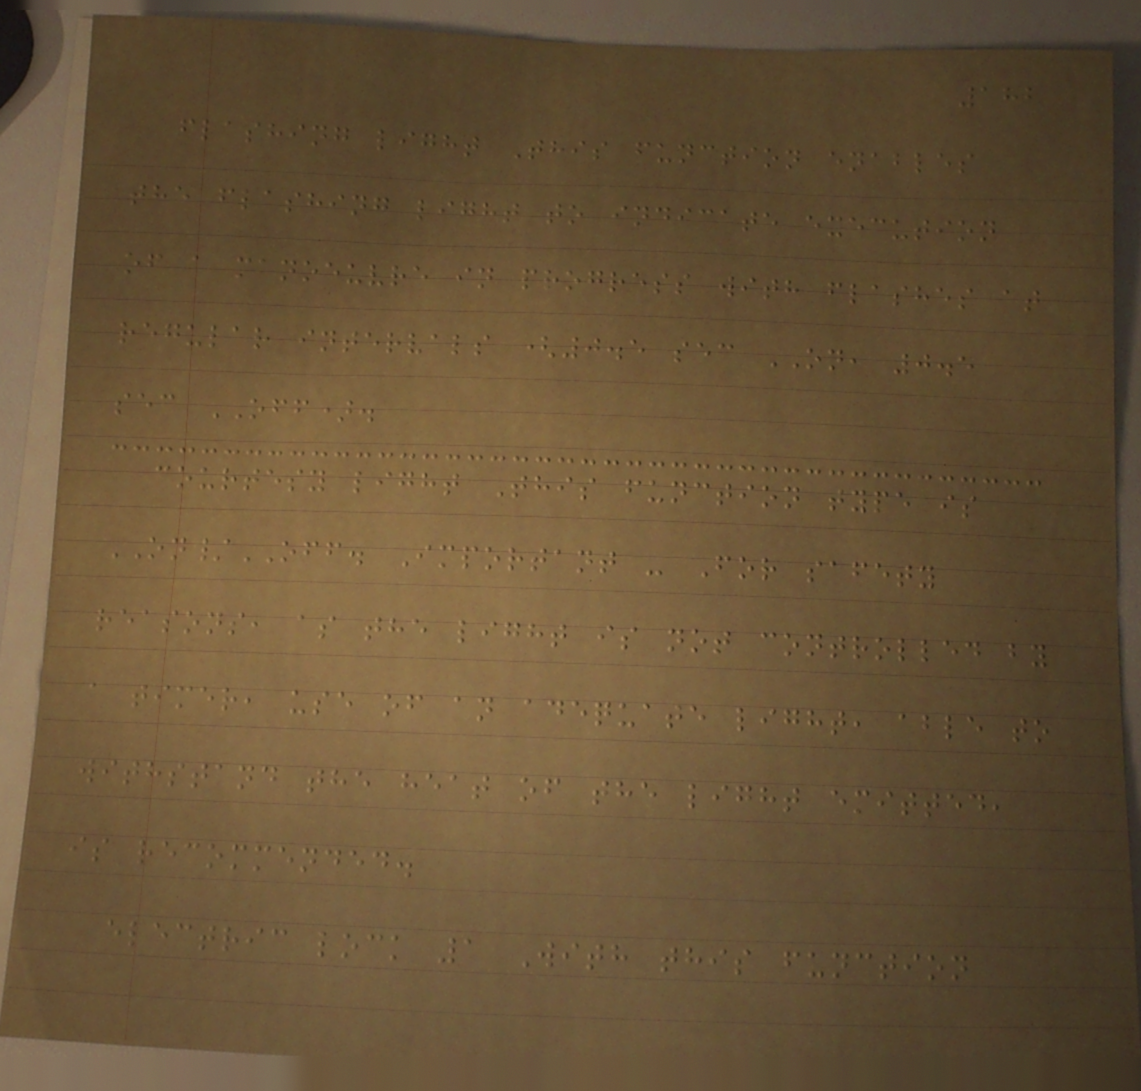182
flashing light This function enables
the flashing light to indicate execution
of a manoeuvre in progress with flashes at
regular intervals (0.5 sec ON, 0.5
sec OFF).
courtesy light This function type is
ON/OFF. Important - For safety
reasons, as the light is not controlled by
a timer, use of an adequate light, able to
withstand the heat of the light emitted,
is recommended.
electric lock 1 With this function
